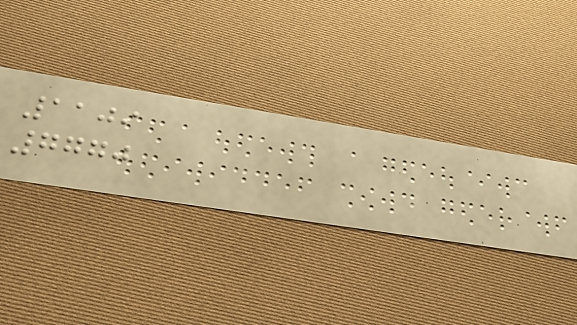1109
7770
